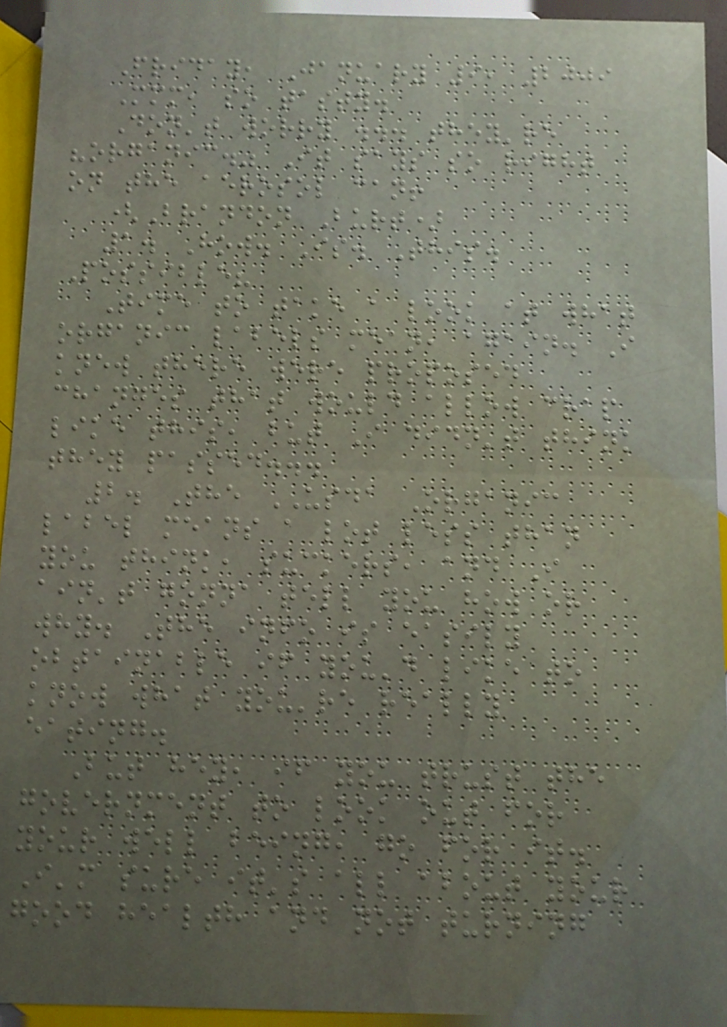Friday, January 9, 2009
Mmm, so tasty.
Don't worry ... they're
"organic." It says so right
on the aerosol can!
(Brandon Burt)
1. How. Is. This.
Possible?
Time to take a look at what
organic labels mean, again. I
knew there were proposed
changes that would allow crap
like this, but I didn't think
they passed...
2. The USDA Organic
label means a lot less than
you think, suckers, and I
ain't gonna tell you how or
why. The info is easily
obtainable if you'd like to
know what you're really
eating.
But hey, if you trust the
government to look out for
your well being, go for it.
I'm sure it's all about your
good health and not turning
